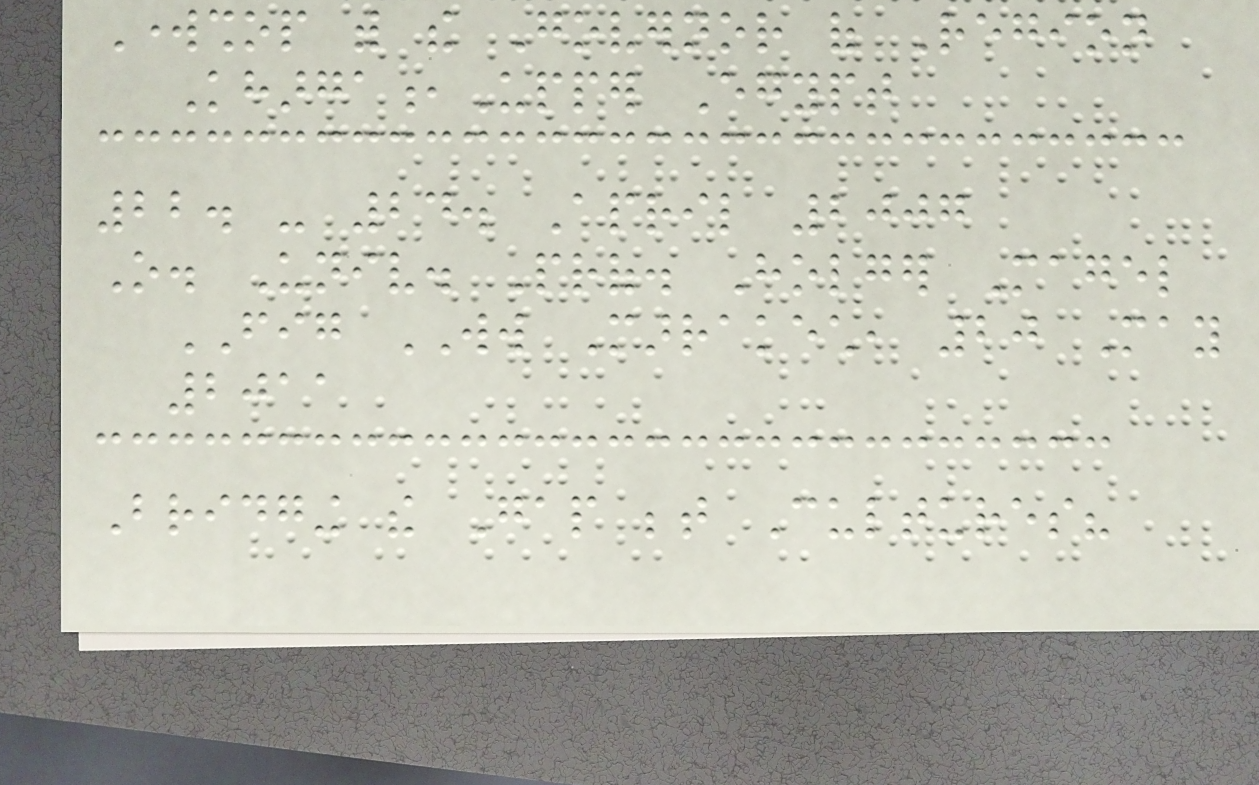Workshop with the Governor of Region
Kharga,Upper Egypt
22. - 24. April 2007
O. Univ. Prof. Holger Magel
FIG WW Marrakech, 20 May
2011
Bridging the Gap between Cultures?
